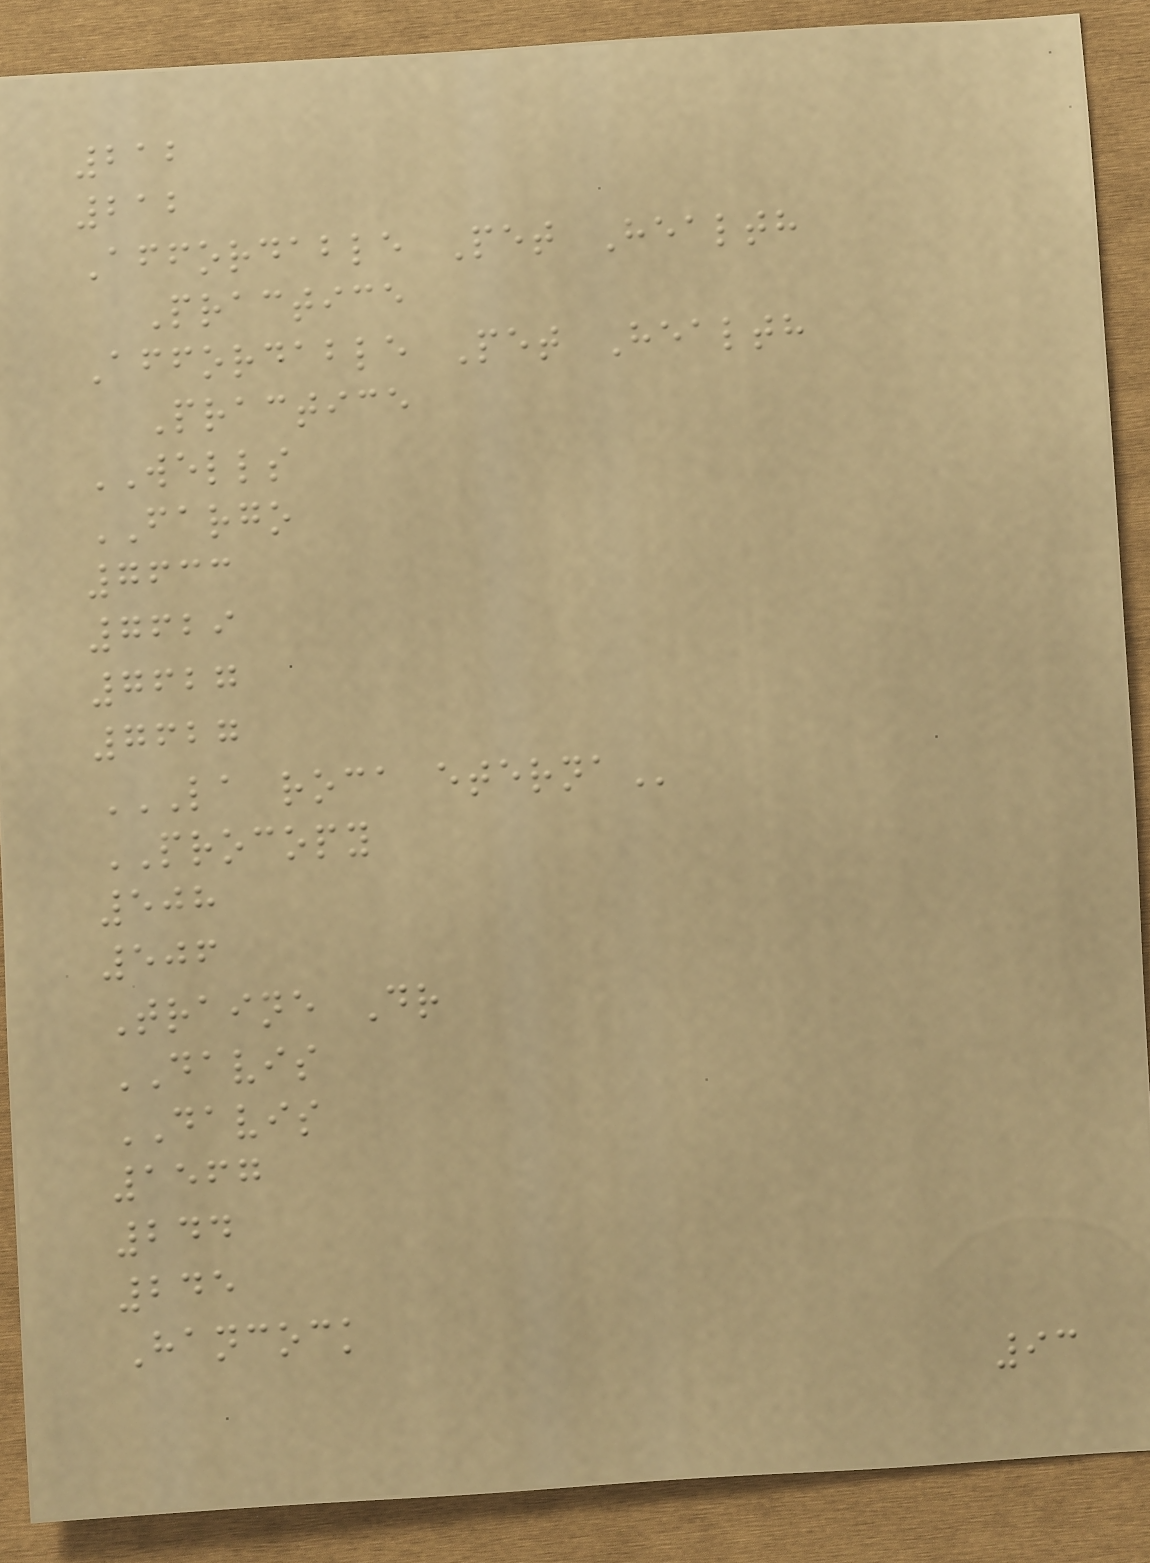212
212
Affordable Pet Health
Practice
Affordable Pet Health
Practice
WELLS
FARGO
7633
7629
7627
7627
LA ROCA ETERNA
PROCOPY
508
506
Traine Dr
DAVIS
DAVIS
1567
244
245
Hancock
93
